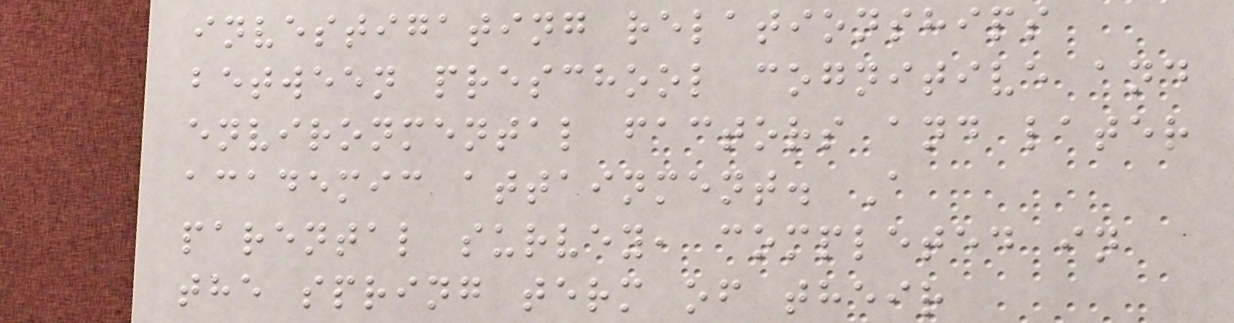investigating relationships
between preschool cognitive and
environmental factors and later
academic attainment. A
parental survey, completed in
the spring term of their
